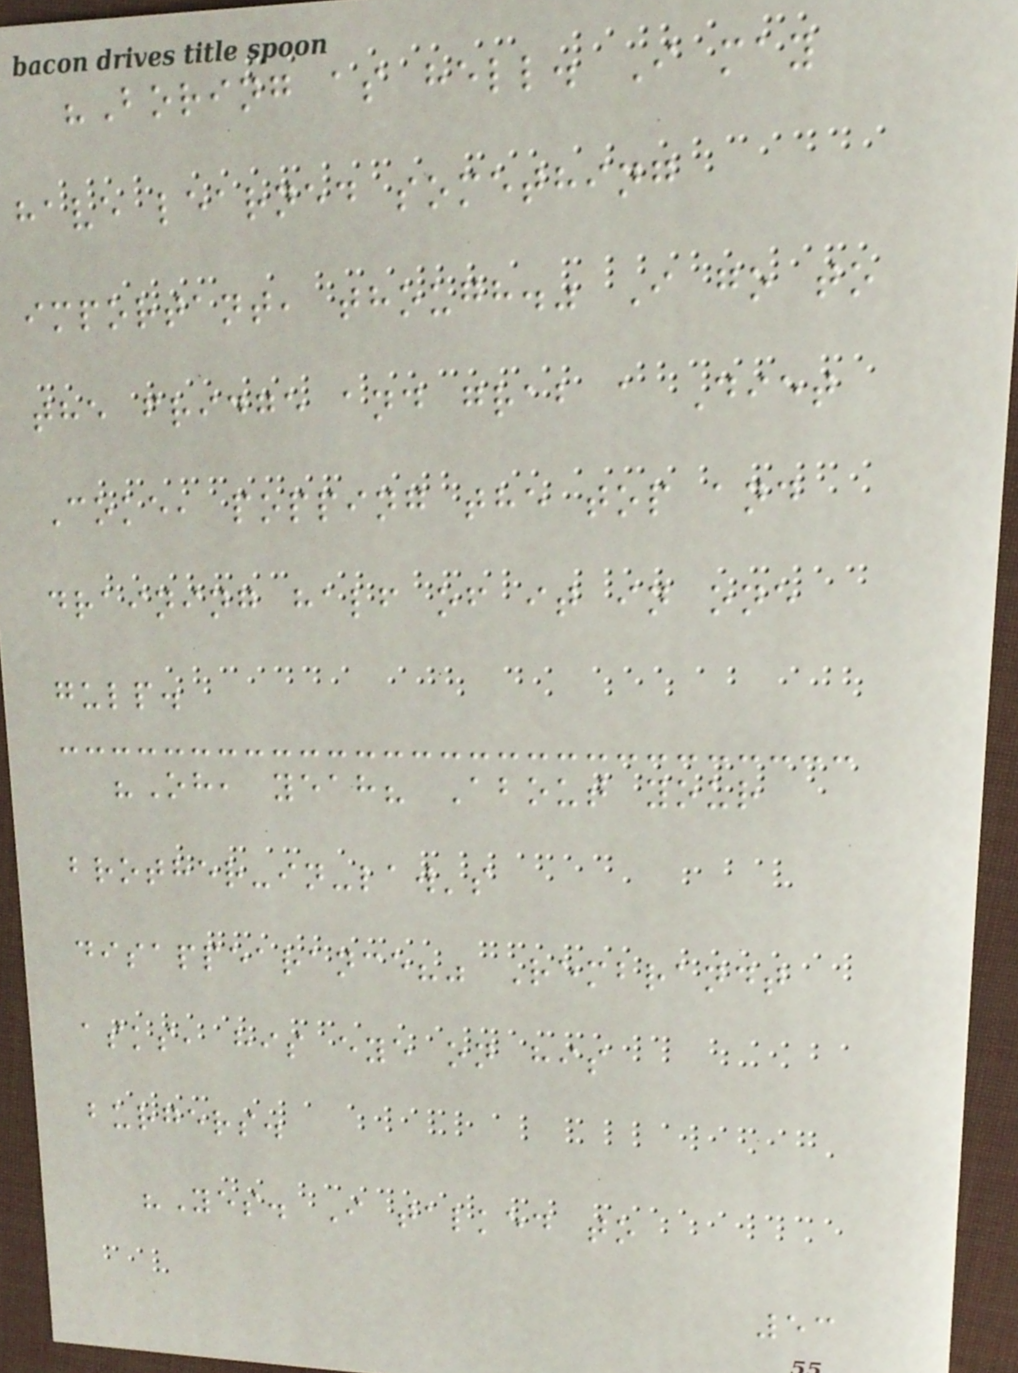"Boring as hell. I may
have learned something
important, though." I go to
the fridge and grab a Diet
Coke, popping the top and
draining half of it in one
gulp.
"Oh, yeah? About your
brother-in-law's
disappearance?" Rembrandt
asks, his eye on his
burgers.
"Yes. I talked to
53
